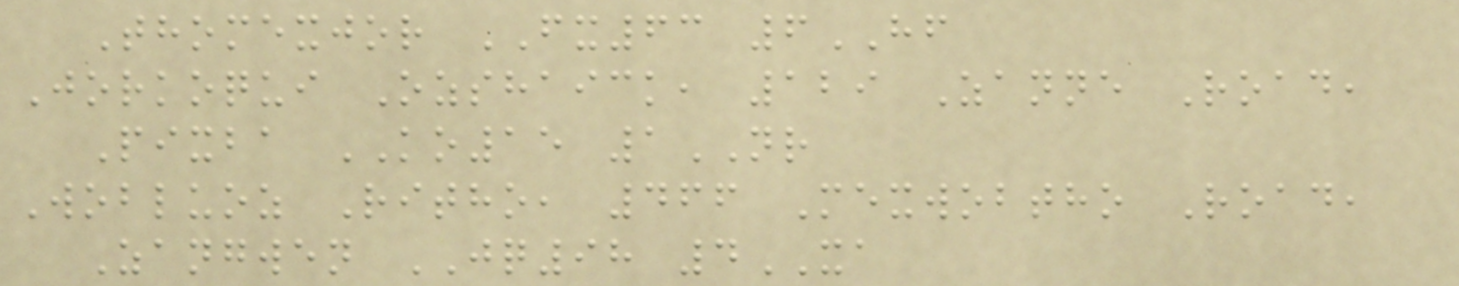Thomexjor FX63 6HF
Jorkoqui Ozshaick, 129 Zanne Road,
Pixba KO15 1NR
Wobluoz Ritho, 466 Mexwobtho Road,
Zangwen JQ98 4XA
